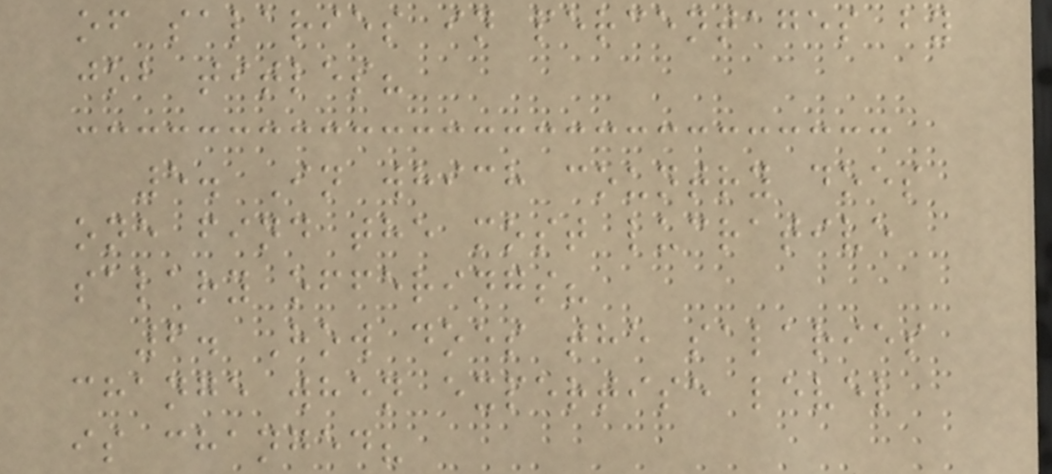of salaries in percentages by
job titles?
5. In which country does
one find the most lucrative
salary offerings?
6. How does the salaries
change when expertise level
is changed?
